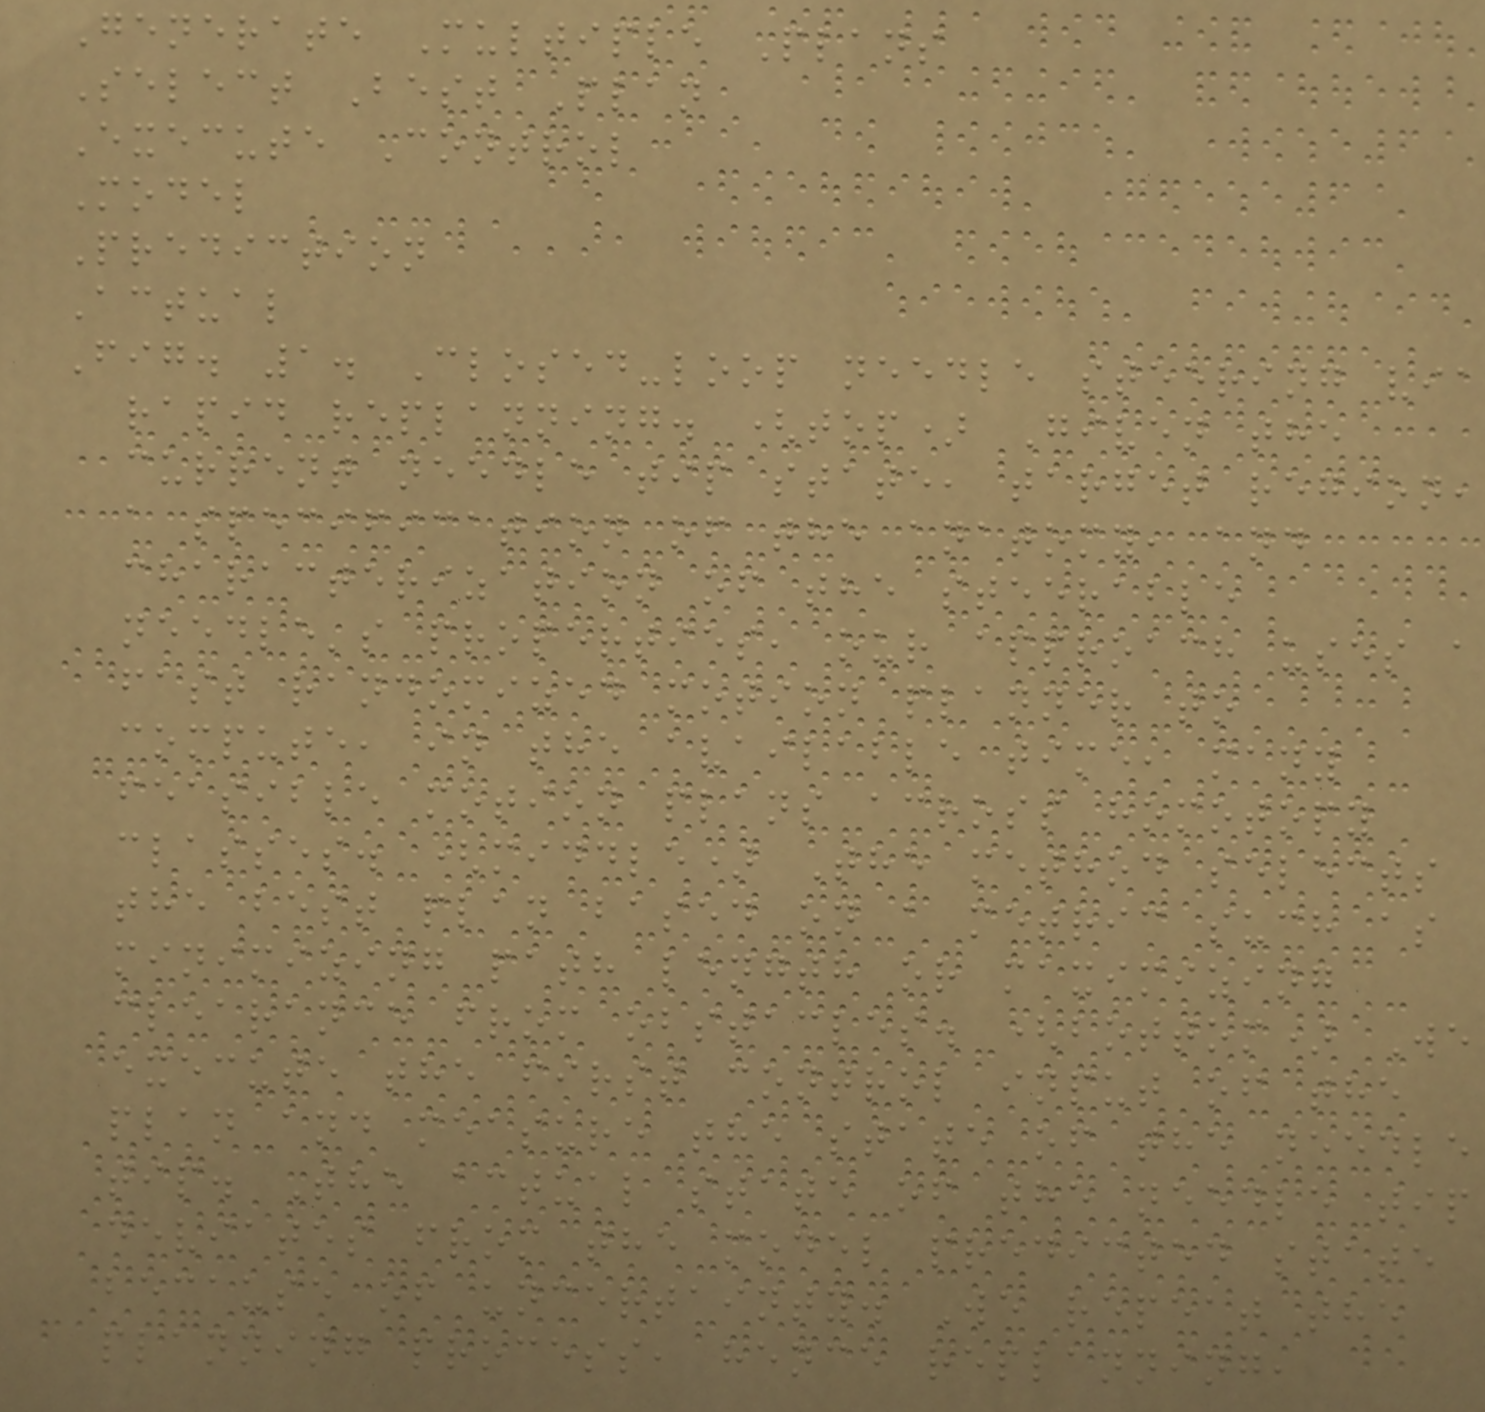Generate Multiple Plans
Select Best Plan
Execute Control
Model
Prediction
Actual
Fig. 1. Closed-loop needle steering via
rapid replanning. (top) Given the
current needle tip state, target region,
a specification of the anatomy, and
characterization of the steerable
needle's properties, our approach uses a
fast randomized motion planner to
compute, in the available time, many
feasible motion plans across homotopy
classes. (middle) The method selects
the best plan based on a metric such as
minimizing path length or maximizing
clearance from obstacles. (bottom) We
execute the first control input of the
plan and measure the state of the needle
tip. The actual state of the needle tip
deviates from the model predicted state
because of uncertainty. We repeat the
planning process, hence replanning,
